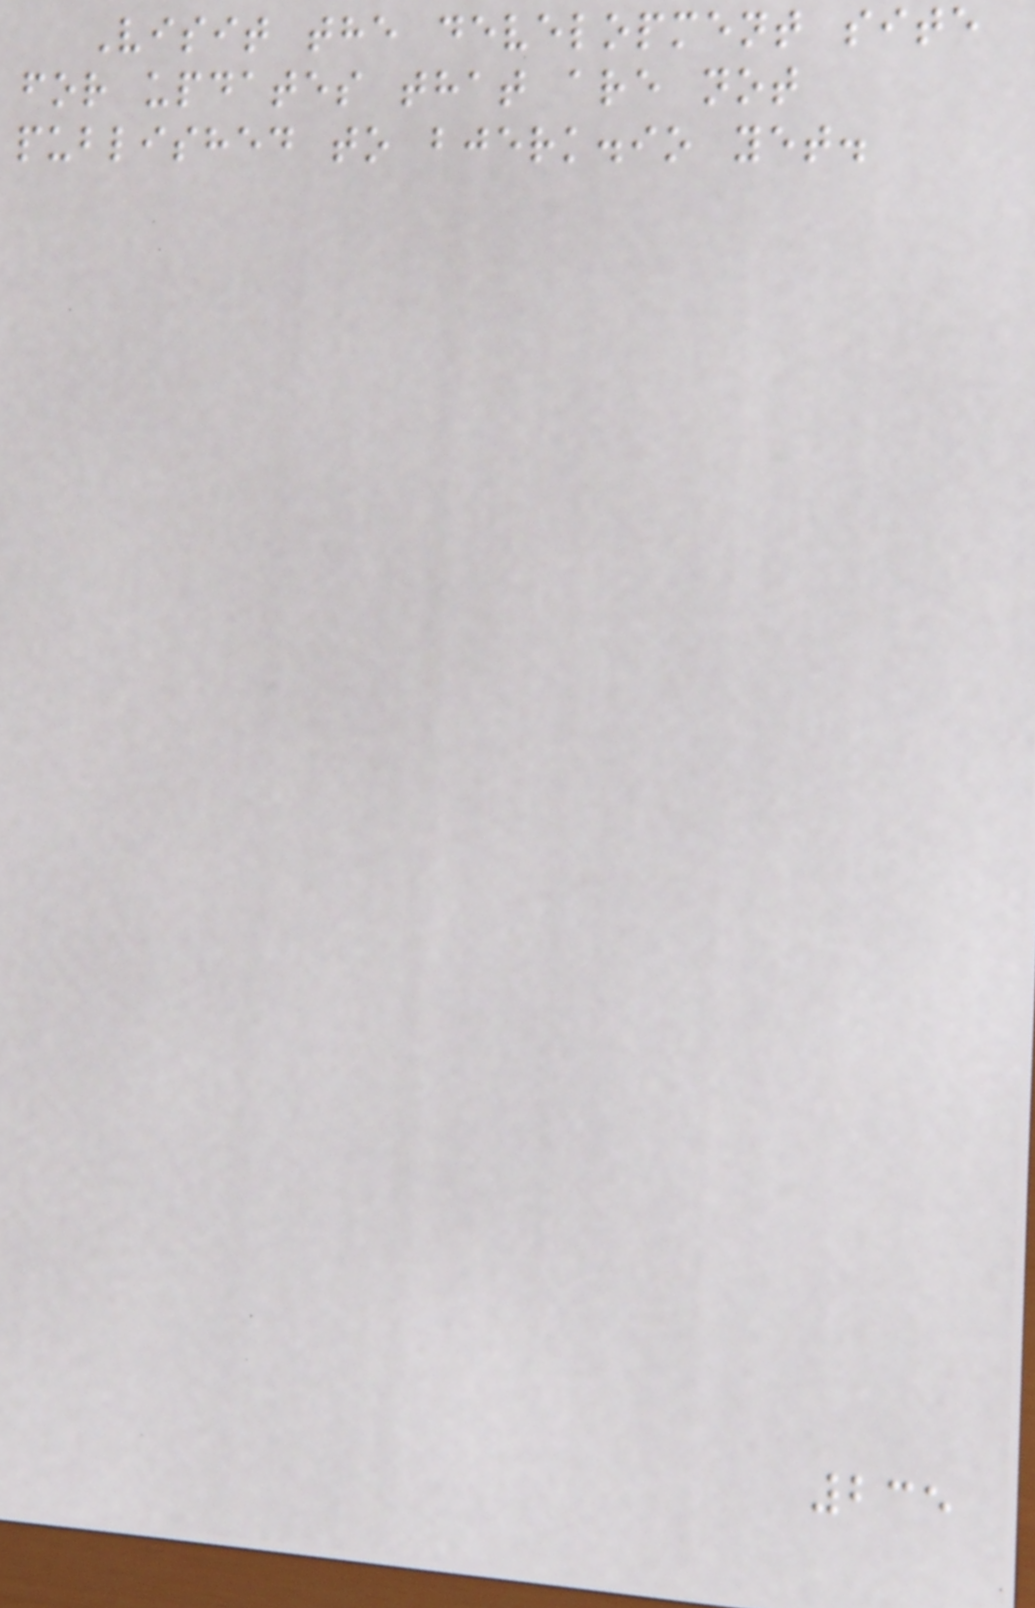Visit the development site
for updates that are not
published to bjerk.io yet.
235
